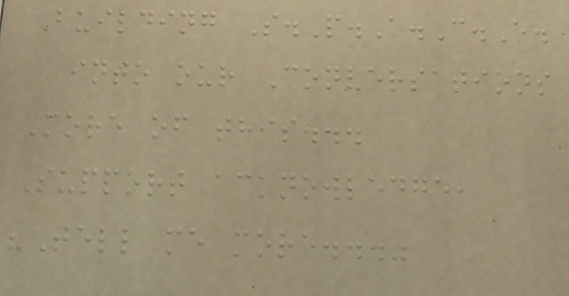Building S.P.A.C.E.
into our Conversations
More of this...
Support acknowledge,
"Tell me more..."
